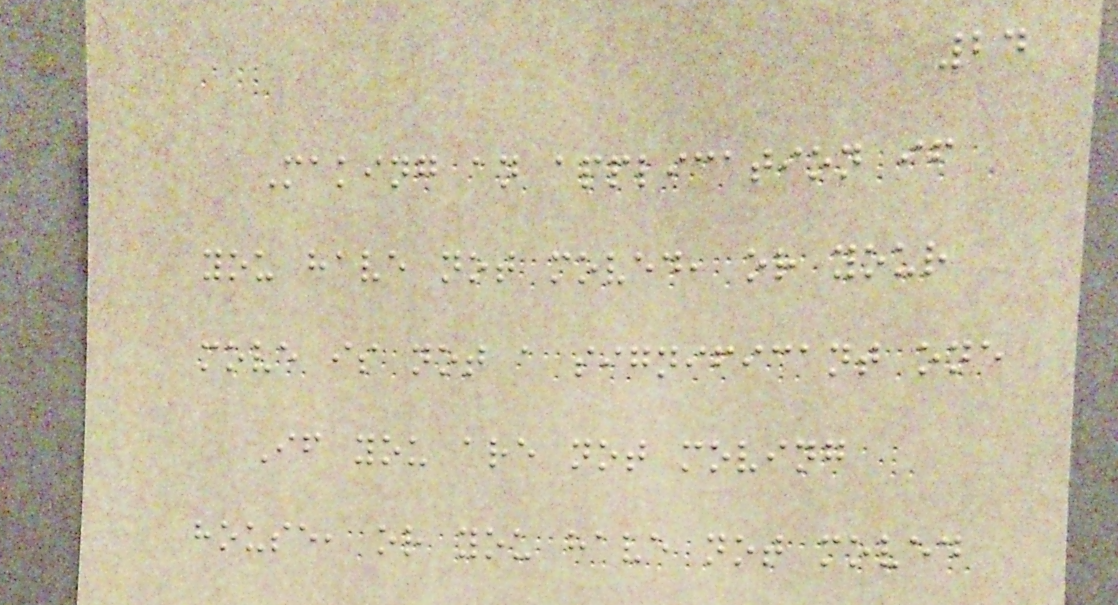24
Making an application if
you have not moved, or your
move is not a significant one
If you are not moving
house, or you have not moved
